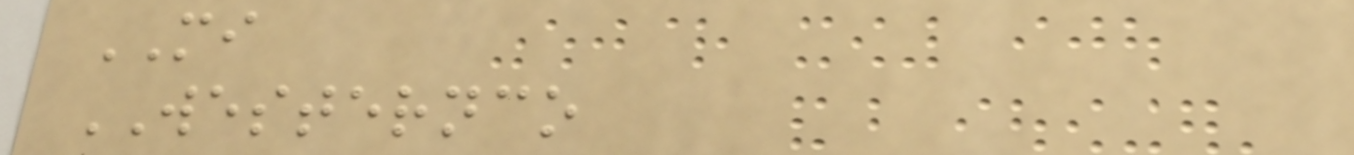MI
WESTERNCO
